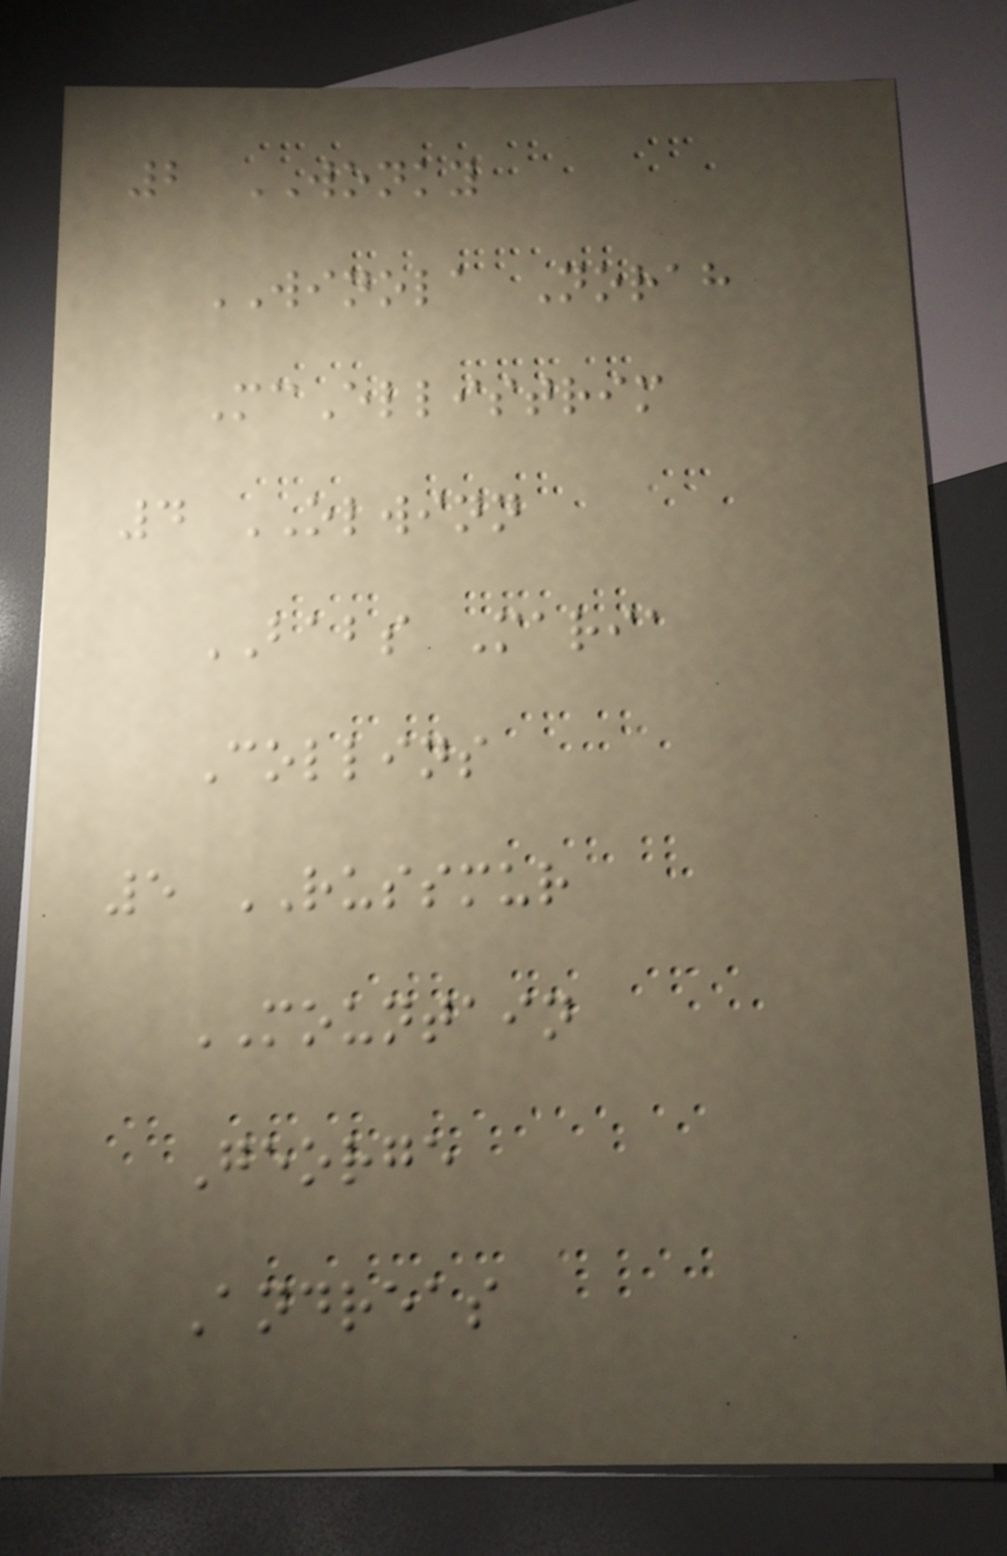2 WONKY
WINOLA Norah
McEllistrim
4 OLWINN
BABS Maria
Collins
5 RUSSMUR
MOUNTAIN
George
Andreas
